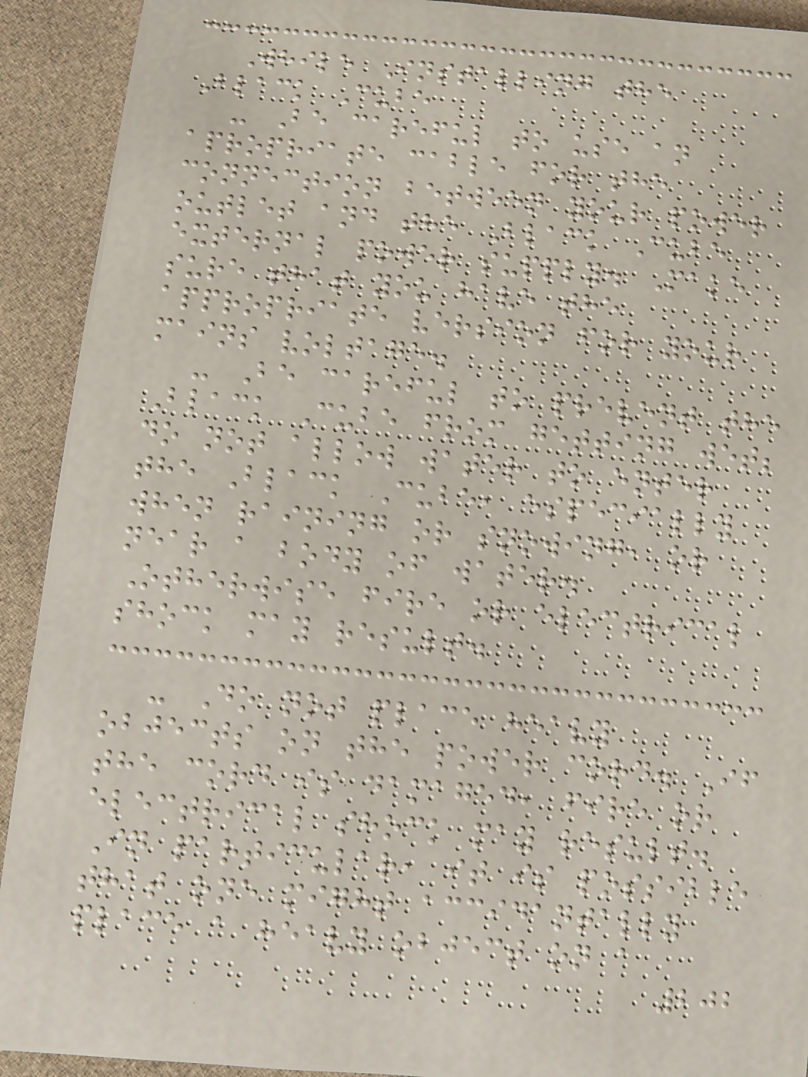While Installing the
Black Cube
- Be careful to use an
apropriate cable for the
connection between your power
outlet and the Black Cube
external power supply. Make
sure that you have the
appropriate version for your
mains voltage.
- Be careful to prevent the
Black Cube from getting wet;
do not allow water to enter
the Black Cube, especially
when raining or snowing, or
near a body of water.
Otherwise fire or electrical
shock may result.
- Do not place heavy
objects on the power cord. If
the cord is damaged, fire or
electrical shock may result.
In particular, it is possible
that one might accidantally
place a heavy object on a
202
